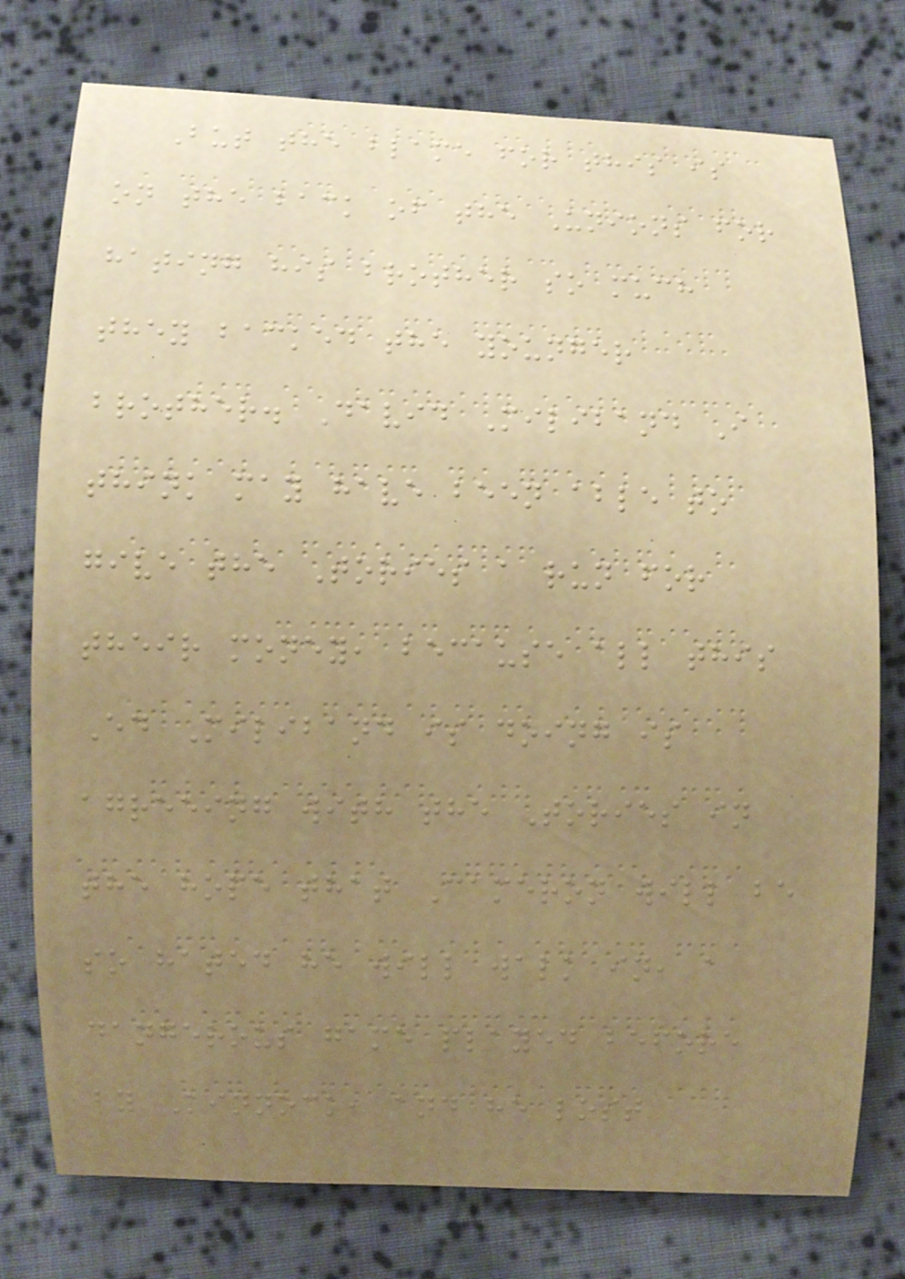But the blame for this is
on the back of the Unions for
hating his brother so much
they backed the younger
brother. David Miliband I
think may have been able to
give the Tories a run for
their money, because all this
Ed Miliband is doing is
agreeing with the Tories in
the hope that Cameron will be
so hated he will walk in, a
dangerous game played before
by Kinnock, and he lost
